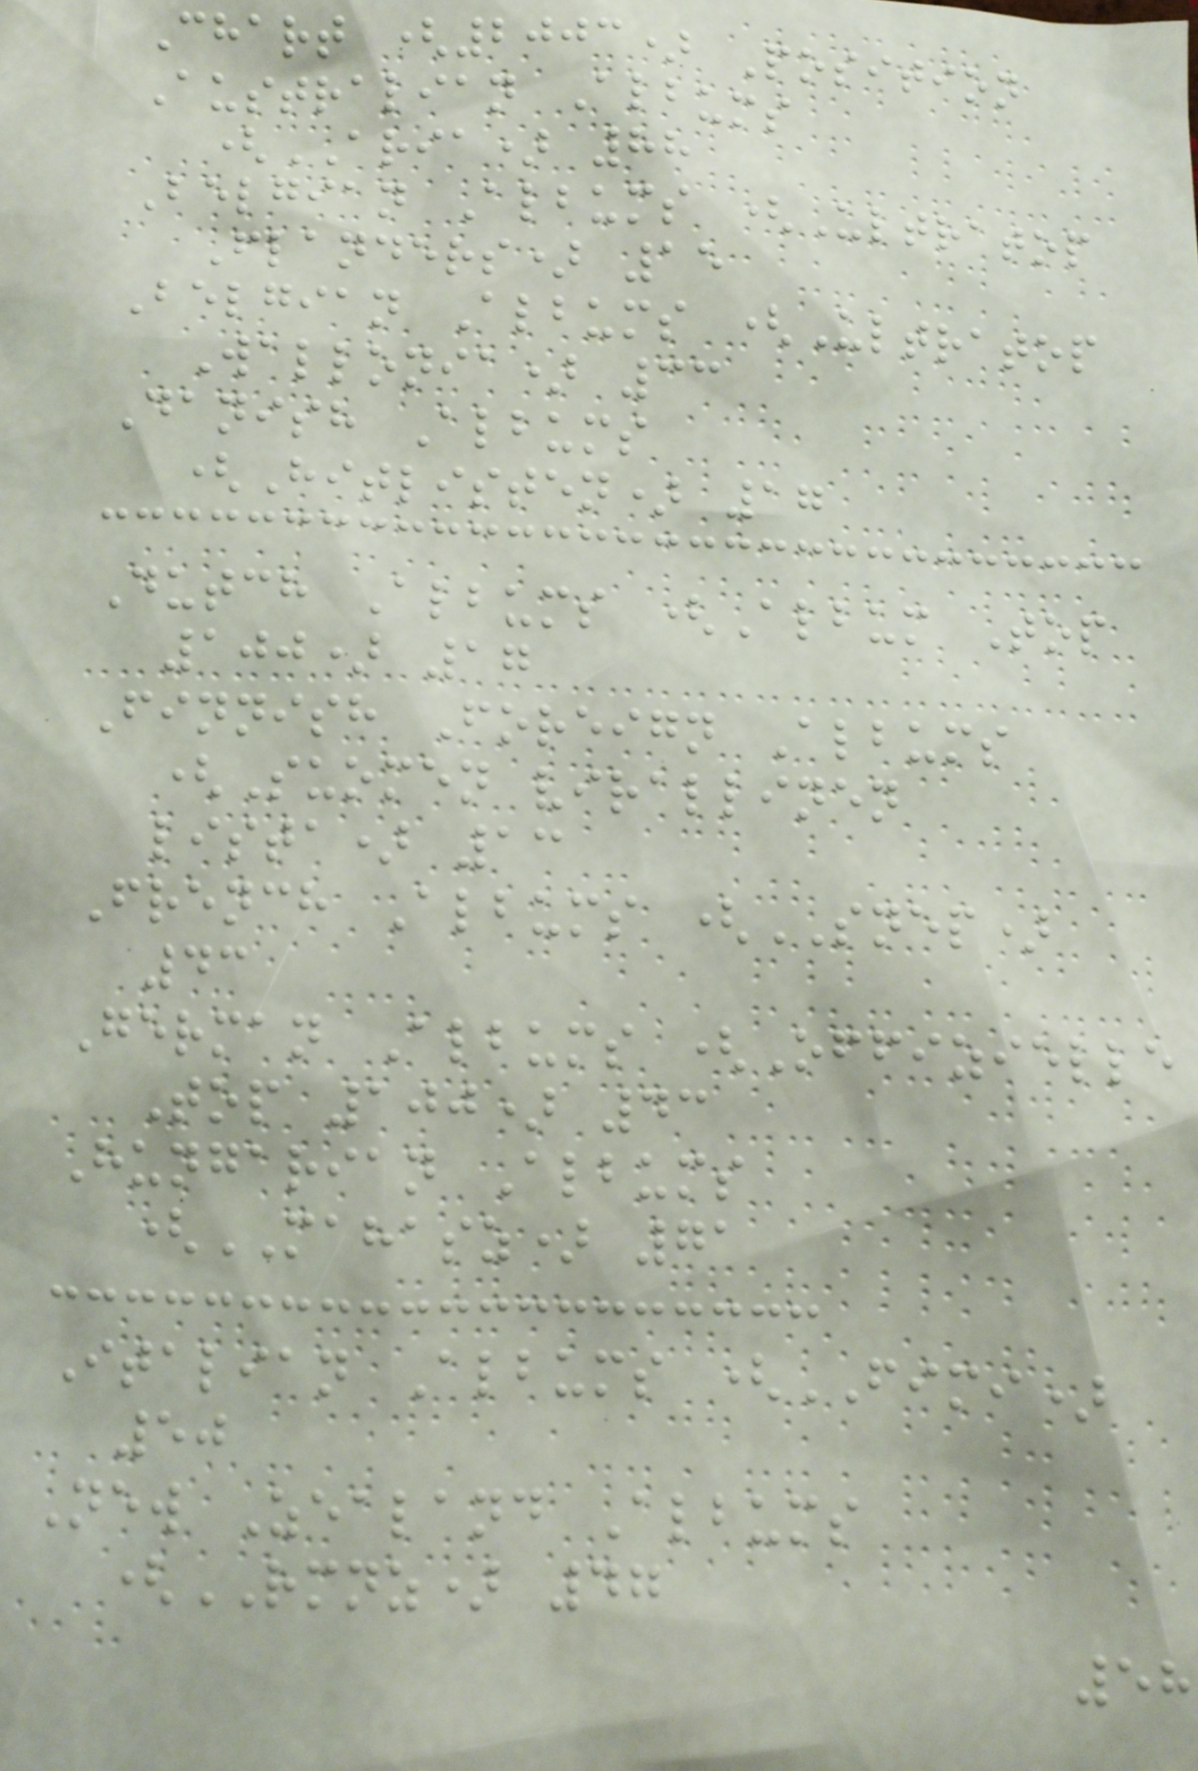Chart (2003) Position
Australian Albums
(ARIA) 88
Belgian Albums (Ultratop
Flanders) 15
Belgian Albums (Ultratop
Wallonia) 33
Danish Albums
(Hitlisten) 17
Dutch Albums (Album Top
100) 17
Finnish Foreign Albums
(Suomen virallinen
lista) 13
French Albums (SNEP)
43
German Albums (Offizielle
Top 100) 43
Hungarian Albums
(MAHASZ) 71
Italian Albums (FIMI)
50
New Zealand Albums
(RMNZ) 47
58
